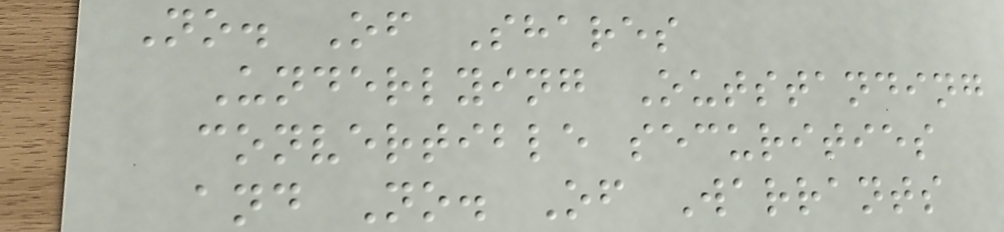No. Of Shares
Underlying Outstanding
convertible securities
and No. Of Warrants
